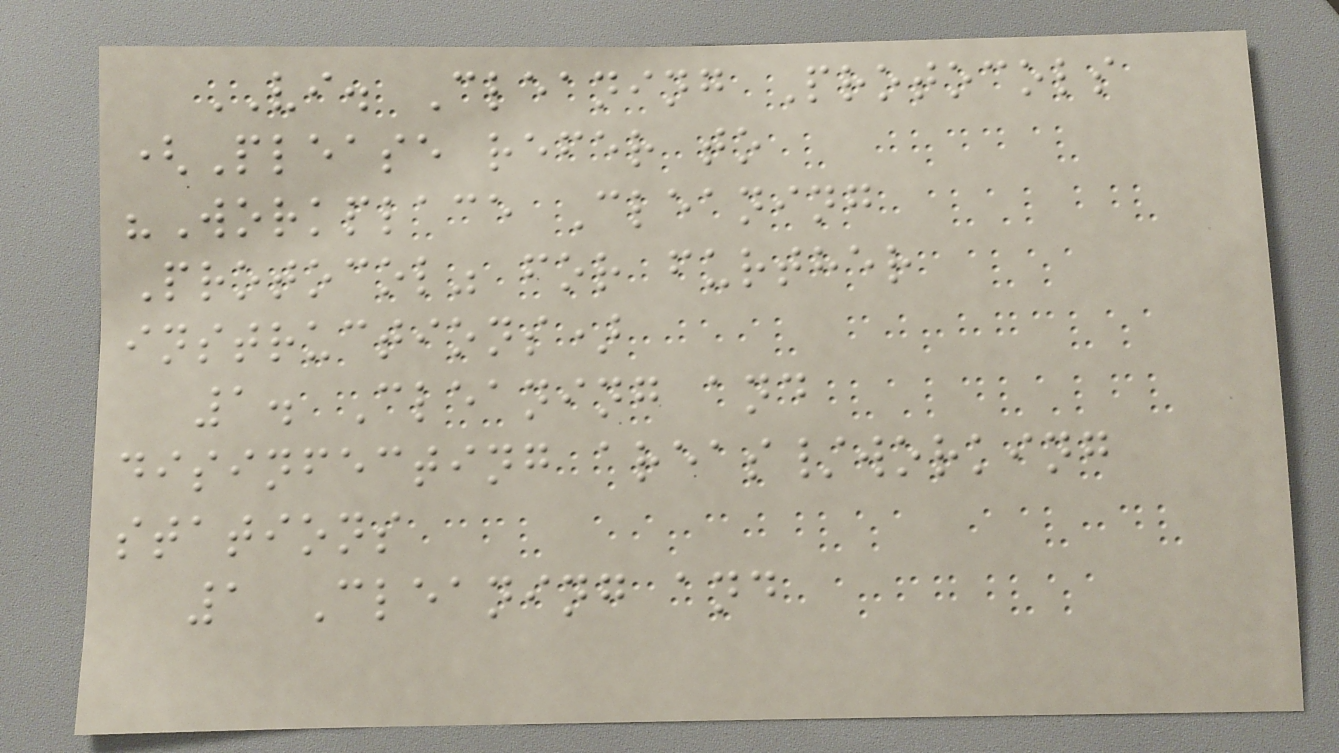VI. Cleaning Protocols
(Please refer to
"Workplace Cleaning
Protocol" for further
instructions)
1. Cleaning and
disinfecting areas/working
stations
1 Cleaning and
